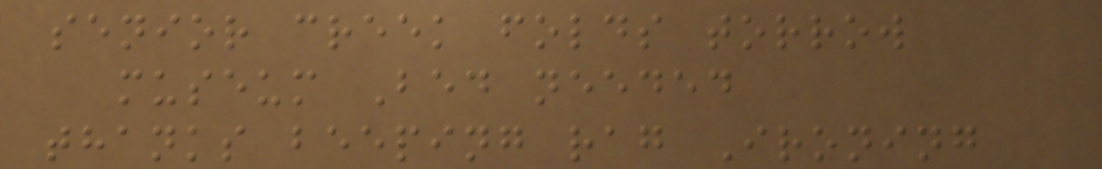senior creek folds torrow
museum Bed needed
thanks beeping rag Ironing
